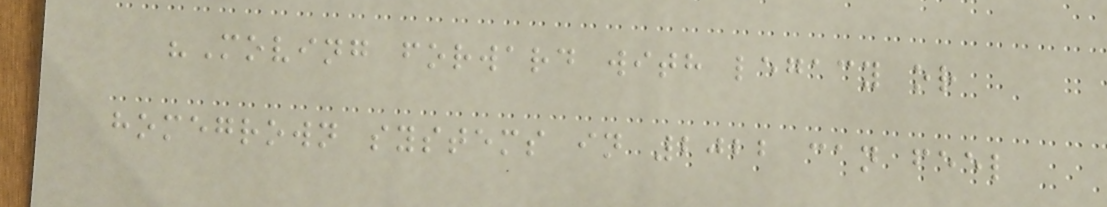"Moving forward with legacy or
homegrown systems in 2022 can feel
